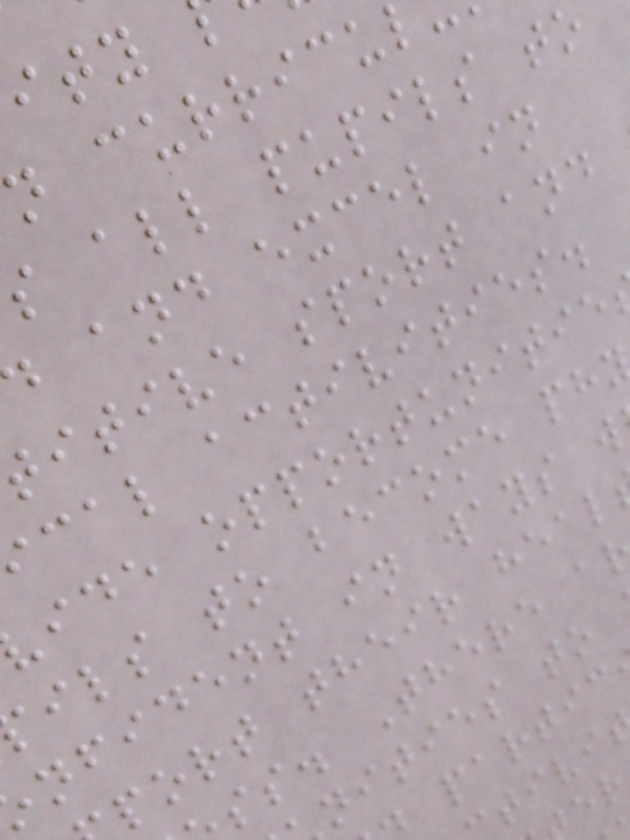n curricu
all pupils to
and excel in
itive sport and
cal activities.
ide opportunitie
ils to become ph
nfident in ways w
port their heal
ss. There a
nities to
partic
